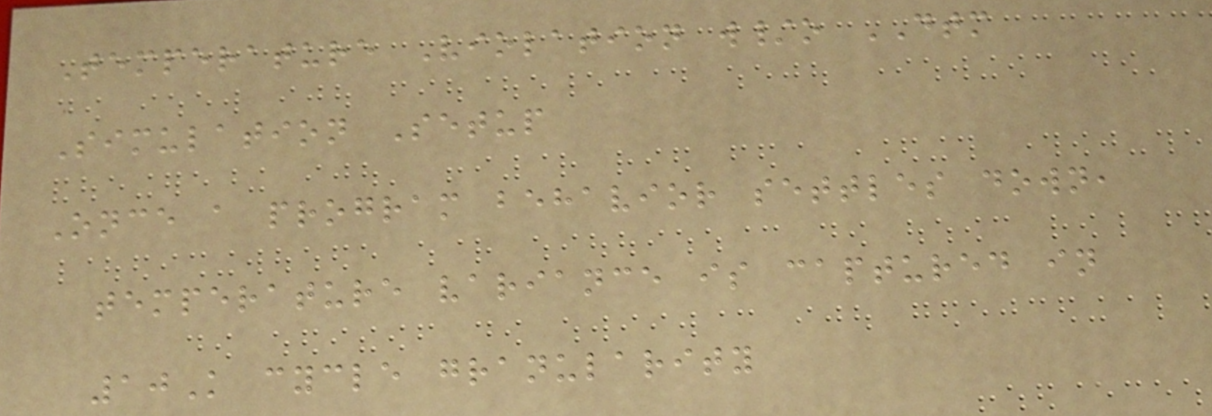Temperature Violation w/o DTM
Simulation Setup
Once a program behavior settles down,
temperature variance is captured in
10K cycle granularity
